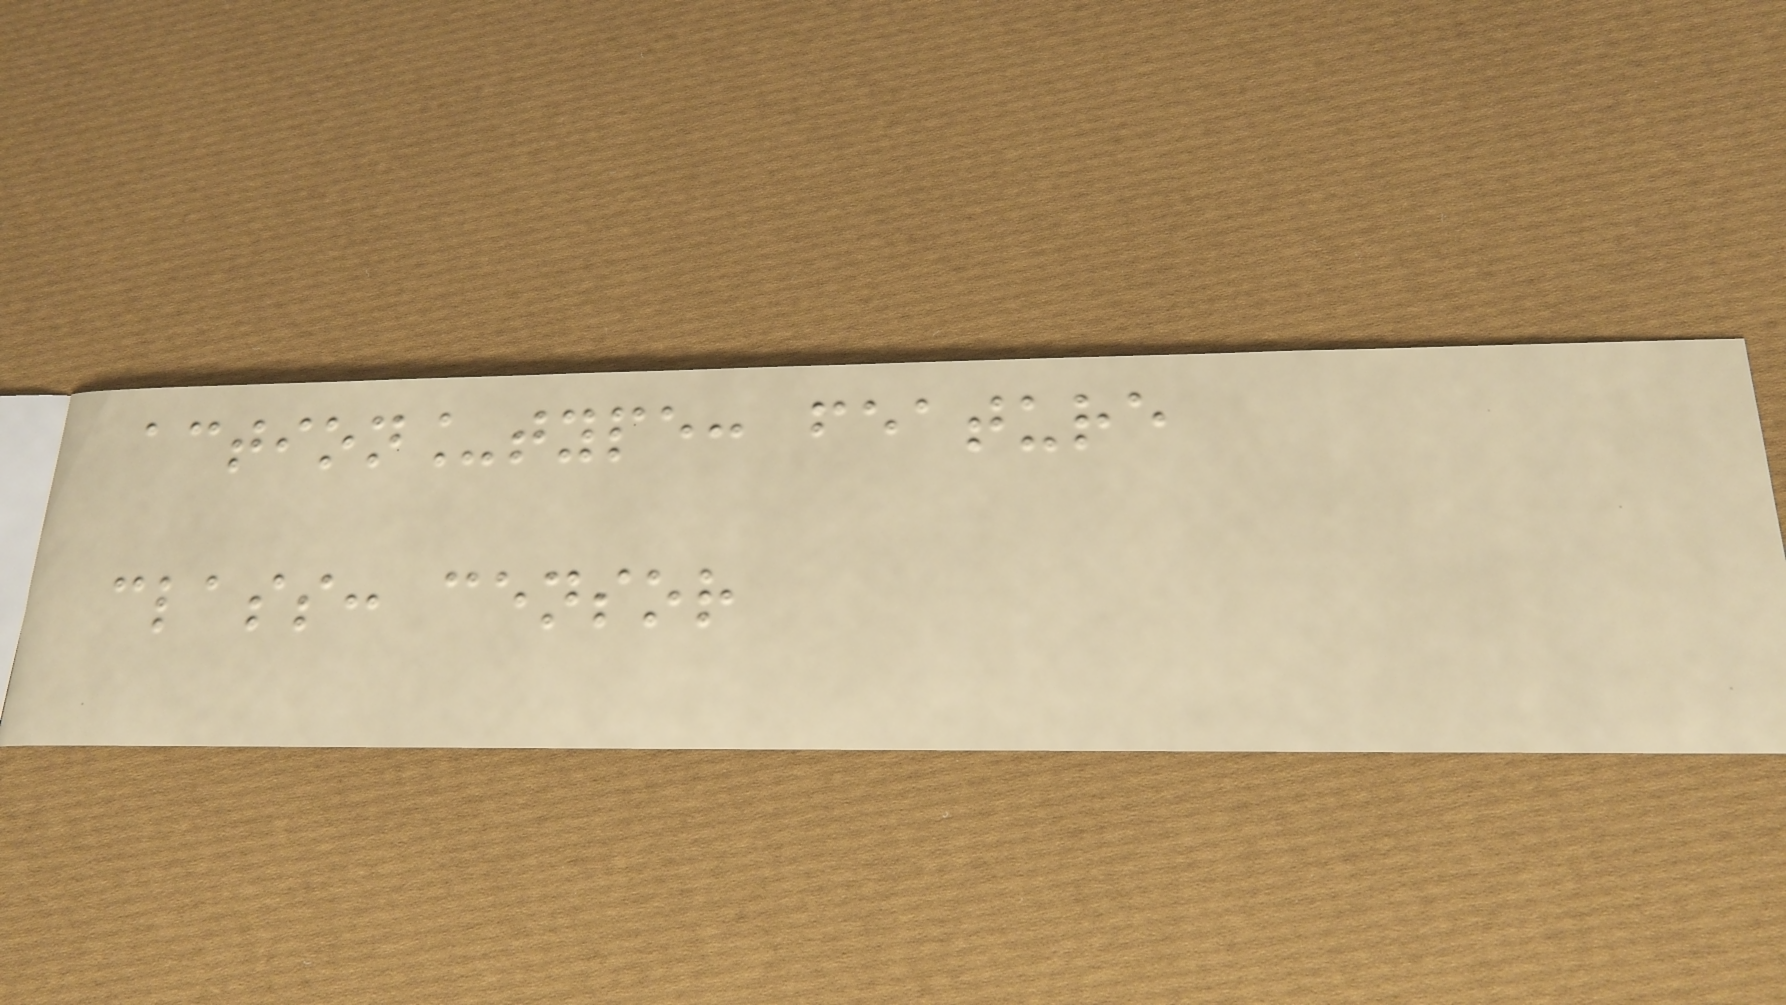action_type: feature
class: censor
